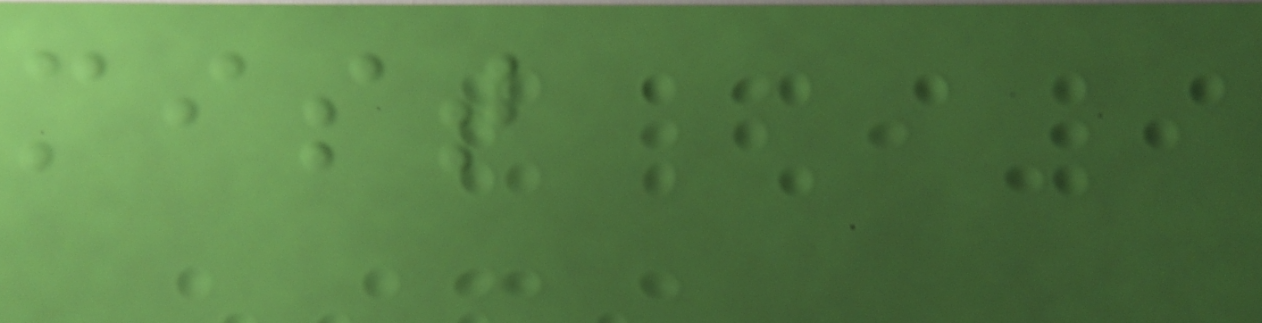mist
